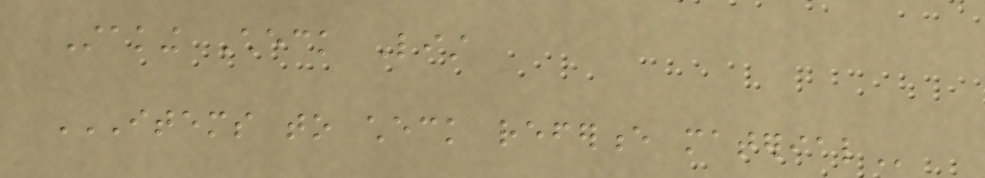Staking Check List
ITEMS TO CHECK REFERENCE MATERIAL
